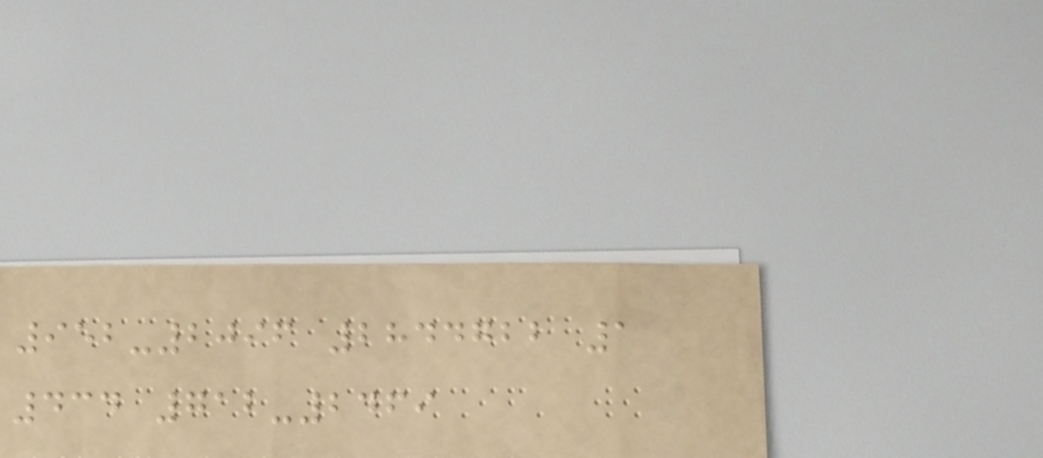952-2096 2844722 1
434 712-2469
